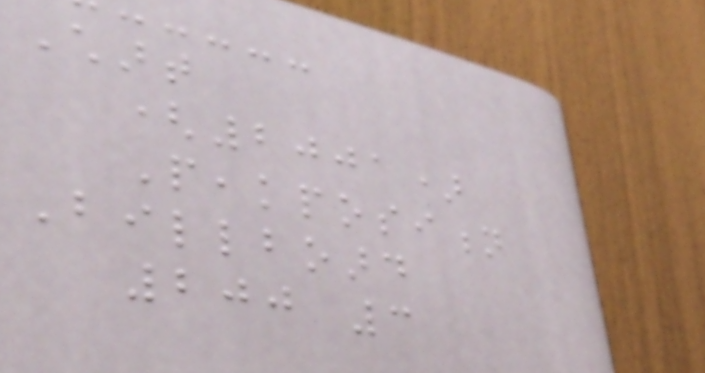Chart
(2001)
Peakposition
Billboard
200 3
